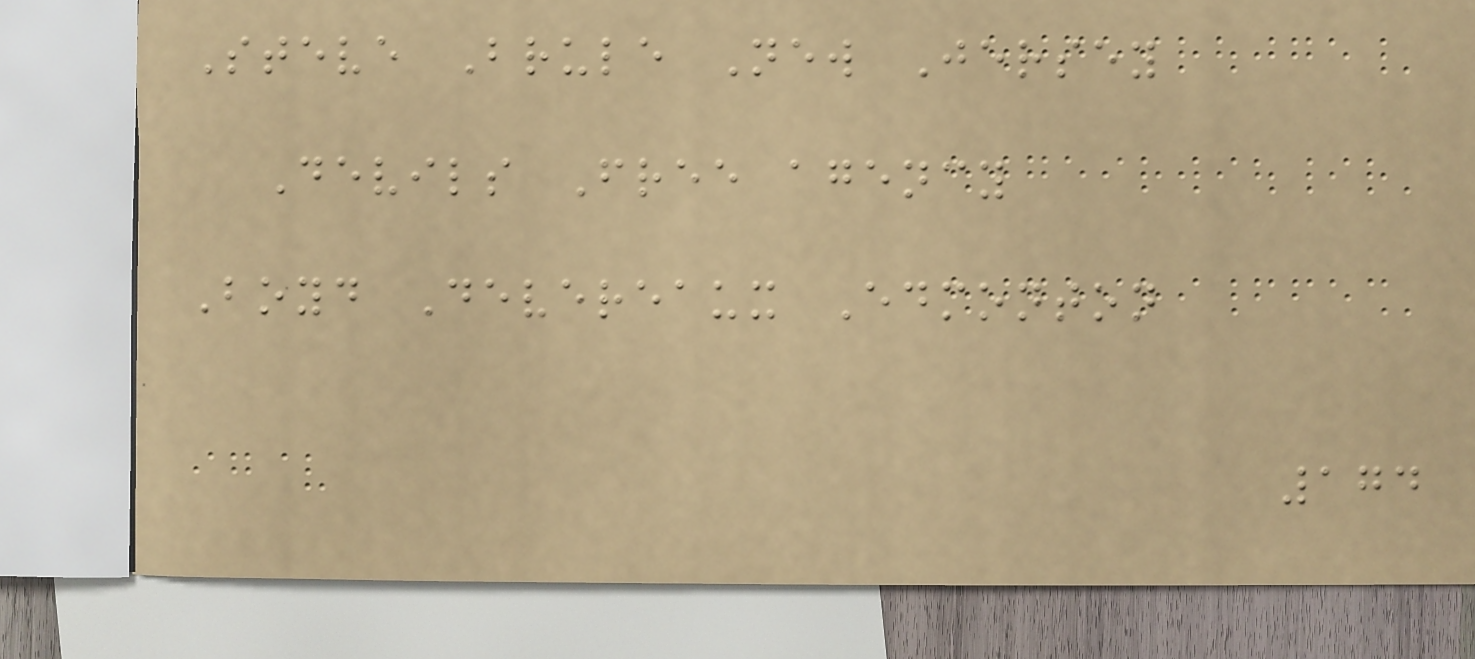Steve Brule New Jersey
Devils Free agency
Boyd Devereaux Edmonton
174
